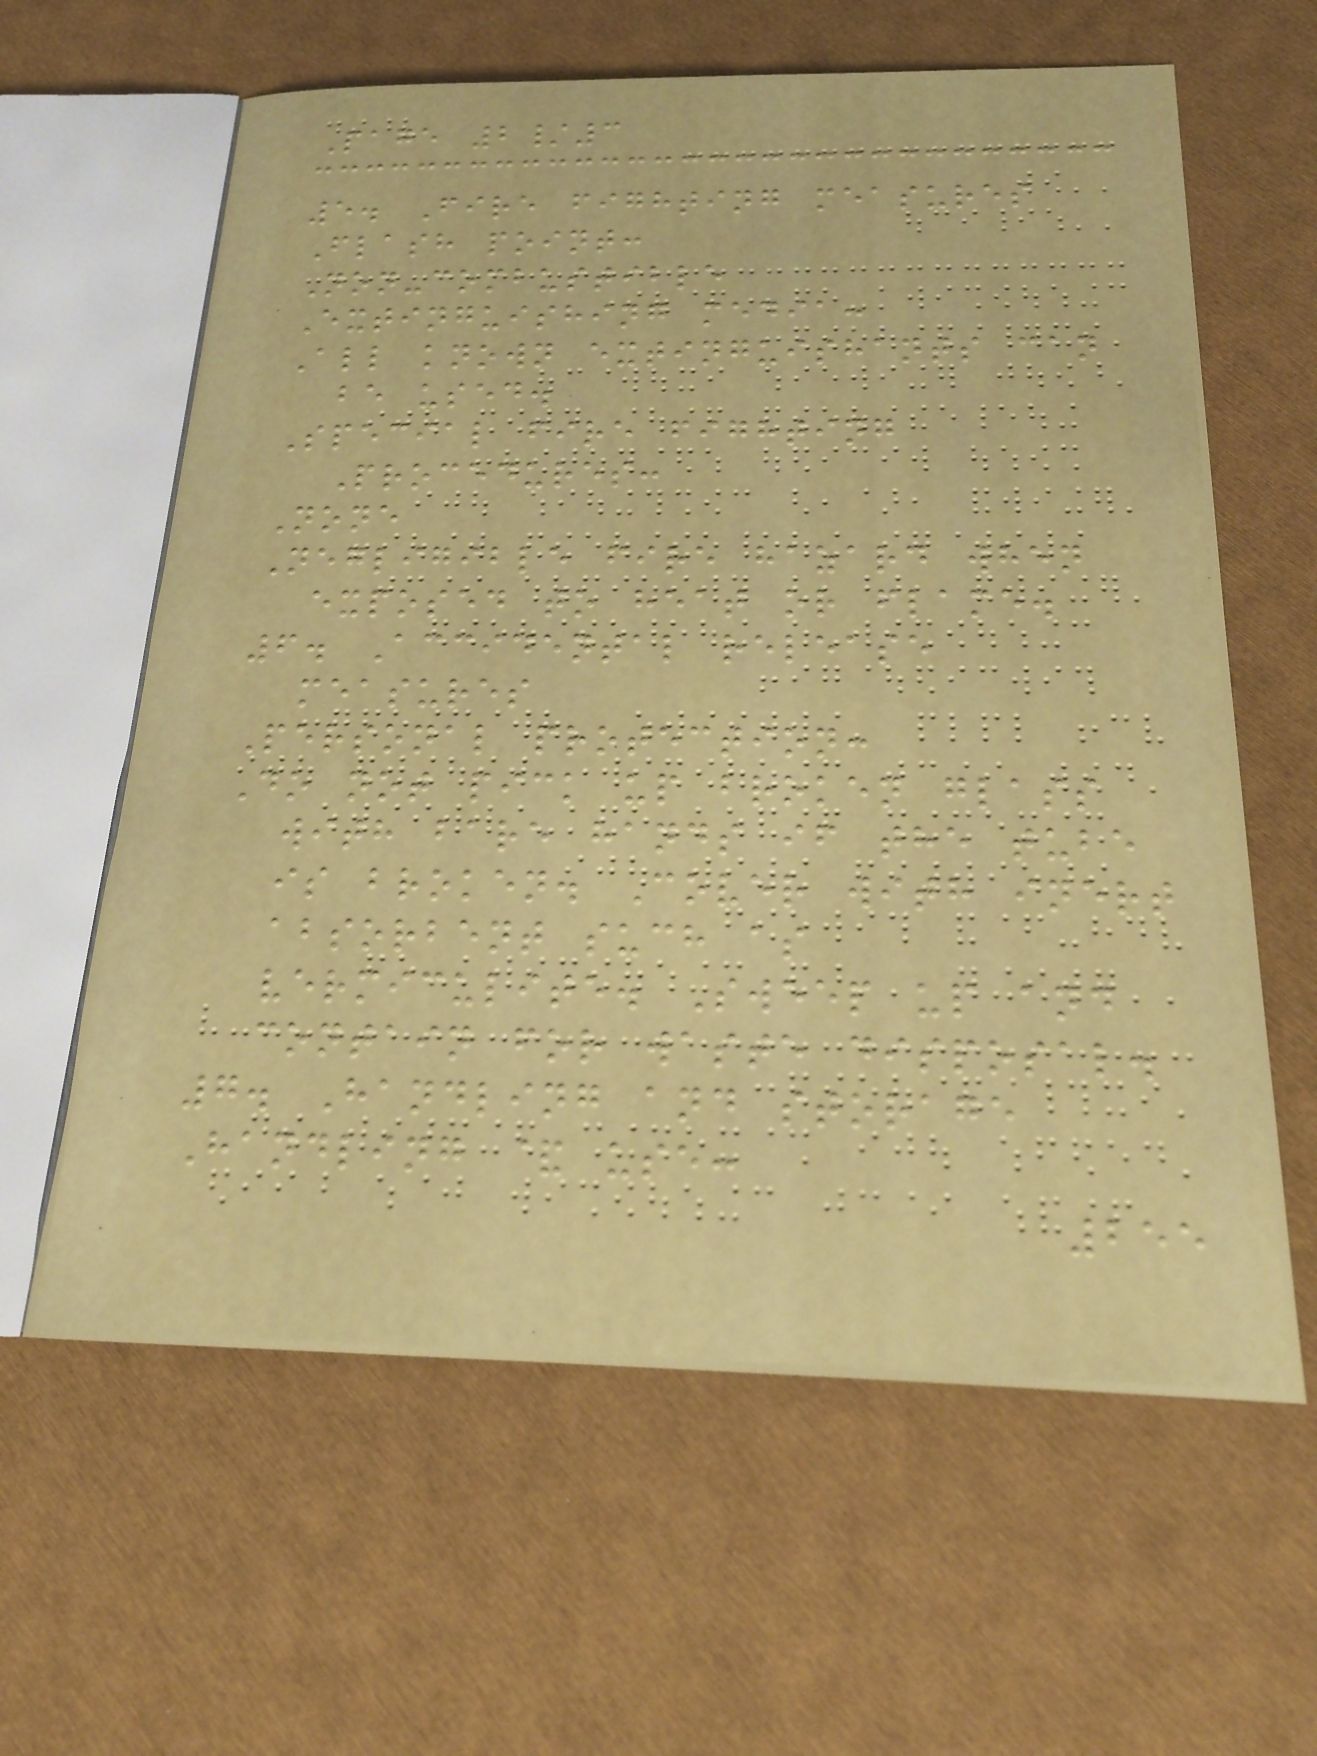Page 2/3
5. Fire fighting measures
Flash point:
Non-combustible
Extinguishing media:
All known extinguishants can
be used.
Special fire fighting
Procedures:
None
Negligible fire hazard when
exposed to heat or flame.
6. Accidental release
measures
Personal protection:
Do not pick up broken glass
with bare hands if the tube
is broken. Cover with inert
absorbent such as
vermiculite. Sweep up and
contain for waste disposal.
7. Handling and storage
Handling & use:
255
